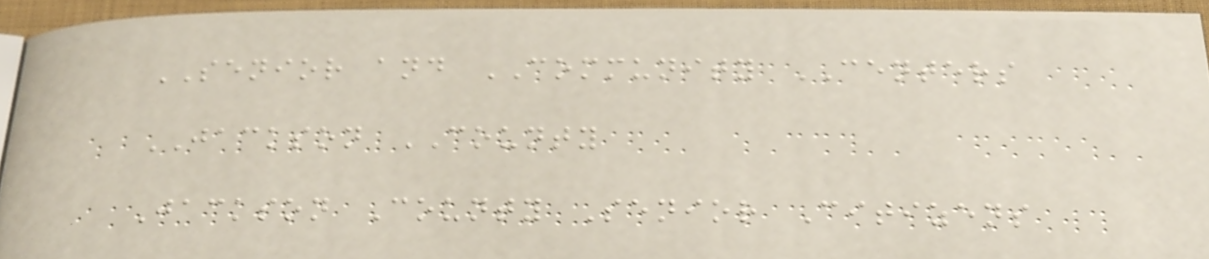SENIOR and COMMUNITY CENTERS
JACKSON COUNTY
Jackson County Senior Citizens
